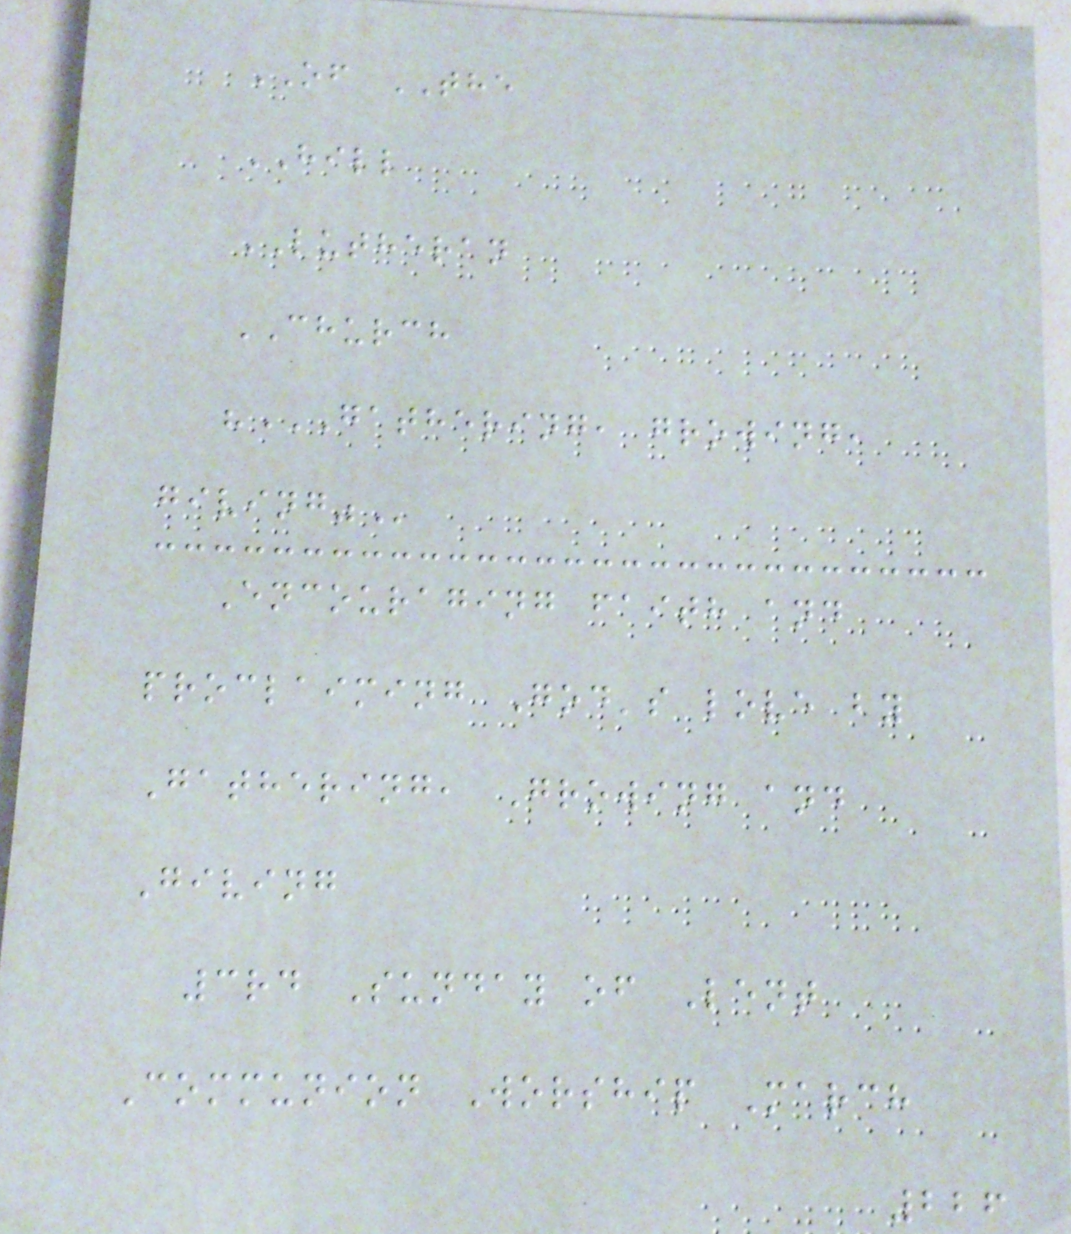OF THE
HILL
LUTHERAN
CHURCH
"GATHERING, GROWING,
GIVING"
Encouraging faith and
proclaiming God's love by
Gathering, Growing and
Giving
3rd Sunday of Lent
Communion Worship March
226
